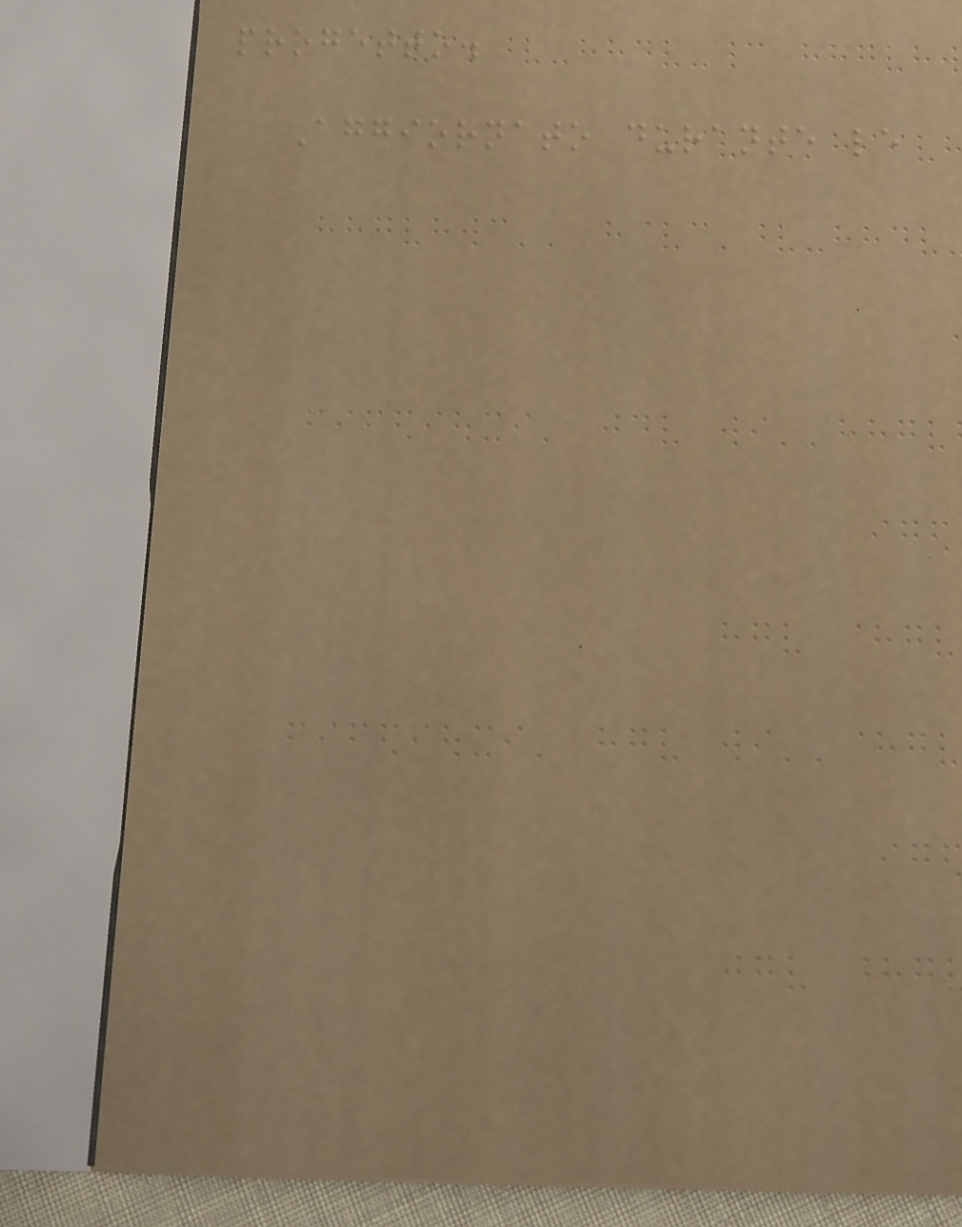progetto.
Aggiornato durante le
